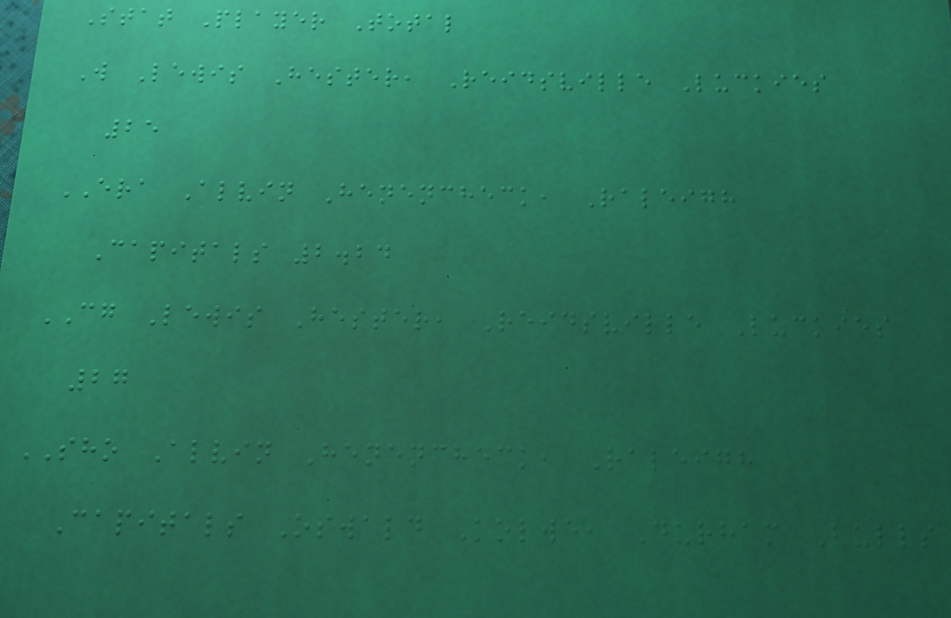Stat Player Total
W Lewis Hester, Reidsville Luckies
25
ERA Alvin Henencheck, Raleigh
Capitals 2.24
CG Lewis Hester, Reidsville Luckies
27
SHO Alvin Henencheck, Raleigh
Capitals Oswald Kolwe, Durham Bulls
